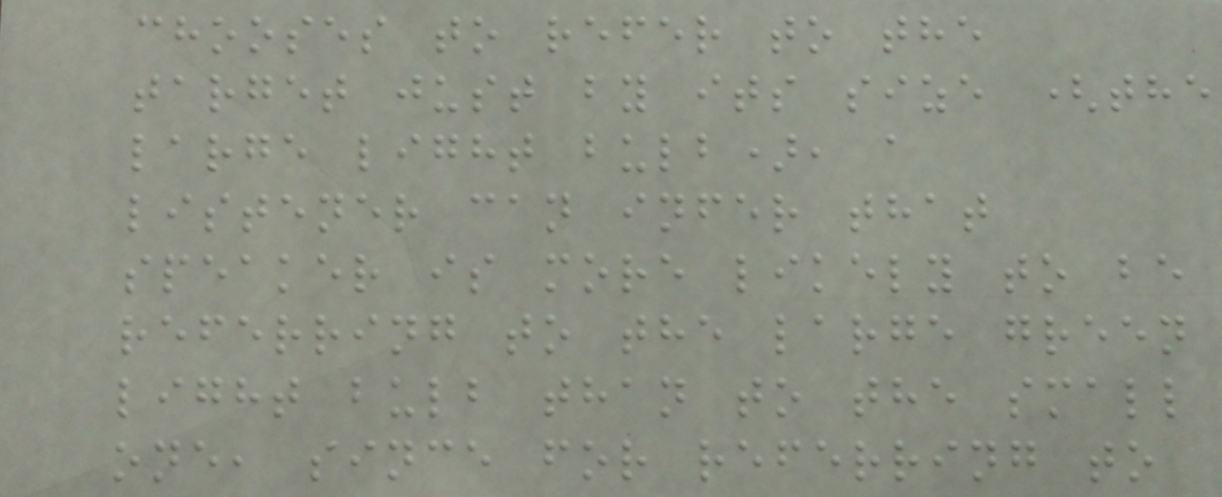chooses to refer to the
target just by its size (the
large light bulb), a
listener can infer that
speaker is more likely to be
referring to the large green
light bulb than to the small
one, since for referring to
